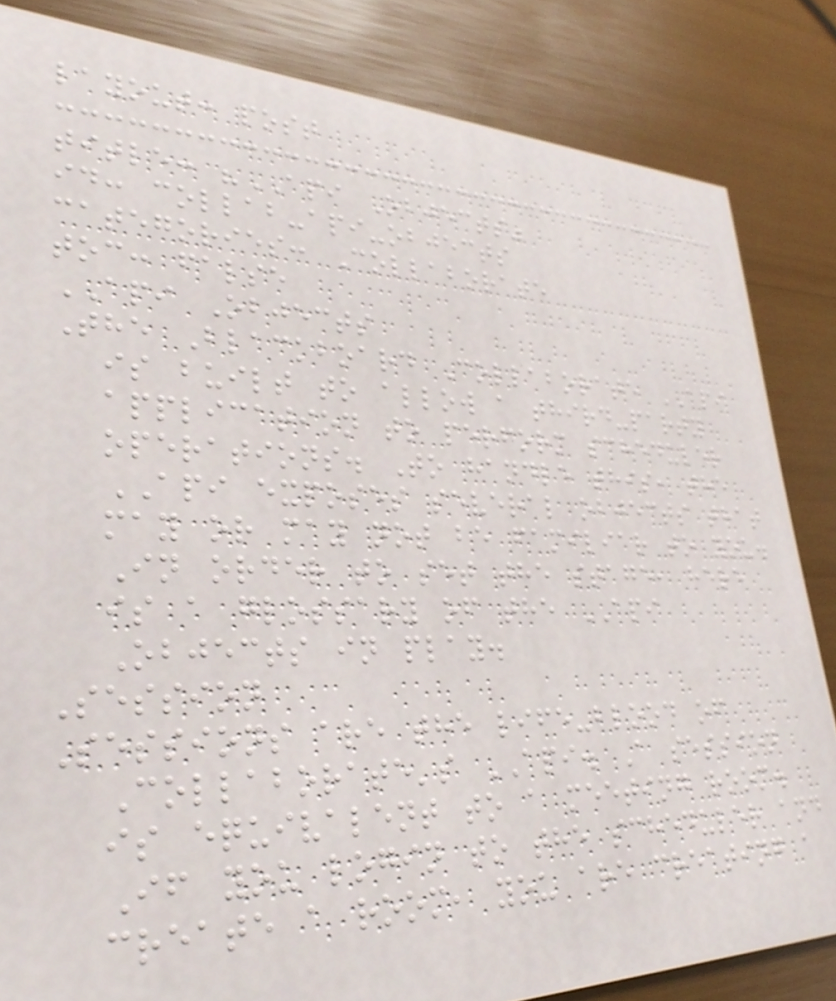layout: post
title: "API Objects"
id: collab-api-objects
categories: Collaborate
toc: false
API Objects
The Blackboard Collaborate API
is built to allow a third-party
application to perform scheduler
operations. To handle this, the
API exposes several objects that
may or may not be familiar to you.
In order to set the stage, here
is a glossary of the API
Objects in play.
Session
Sessions are the life-blood of
Collaborate's API. A session
is equivalent to a meeting room.
If you login to the scheduler and
create a room, you are creating a
